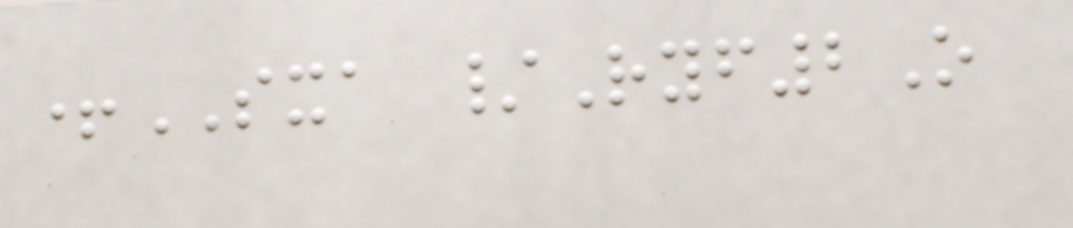+SXA /Ryf2O
